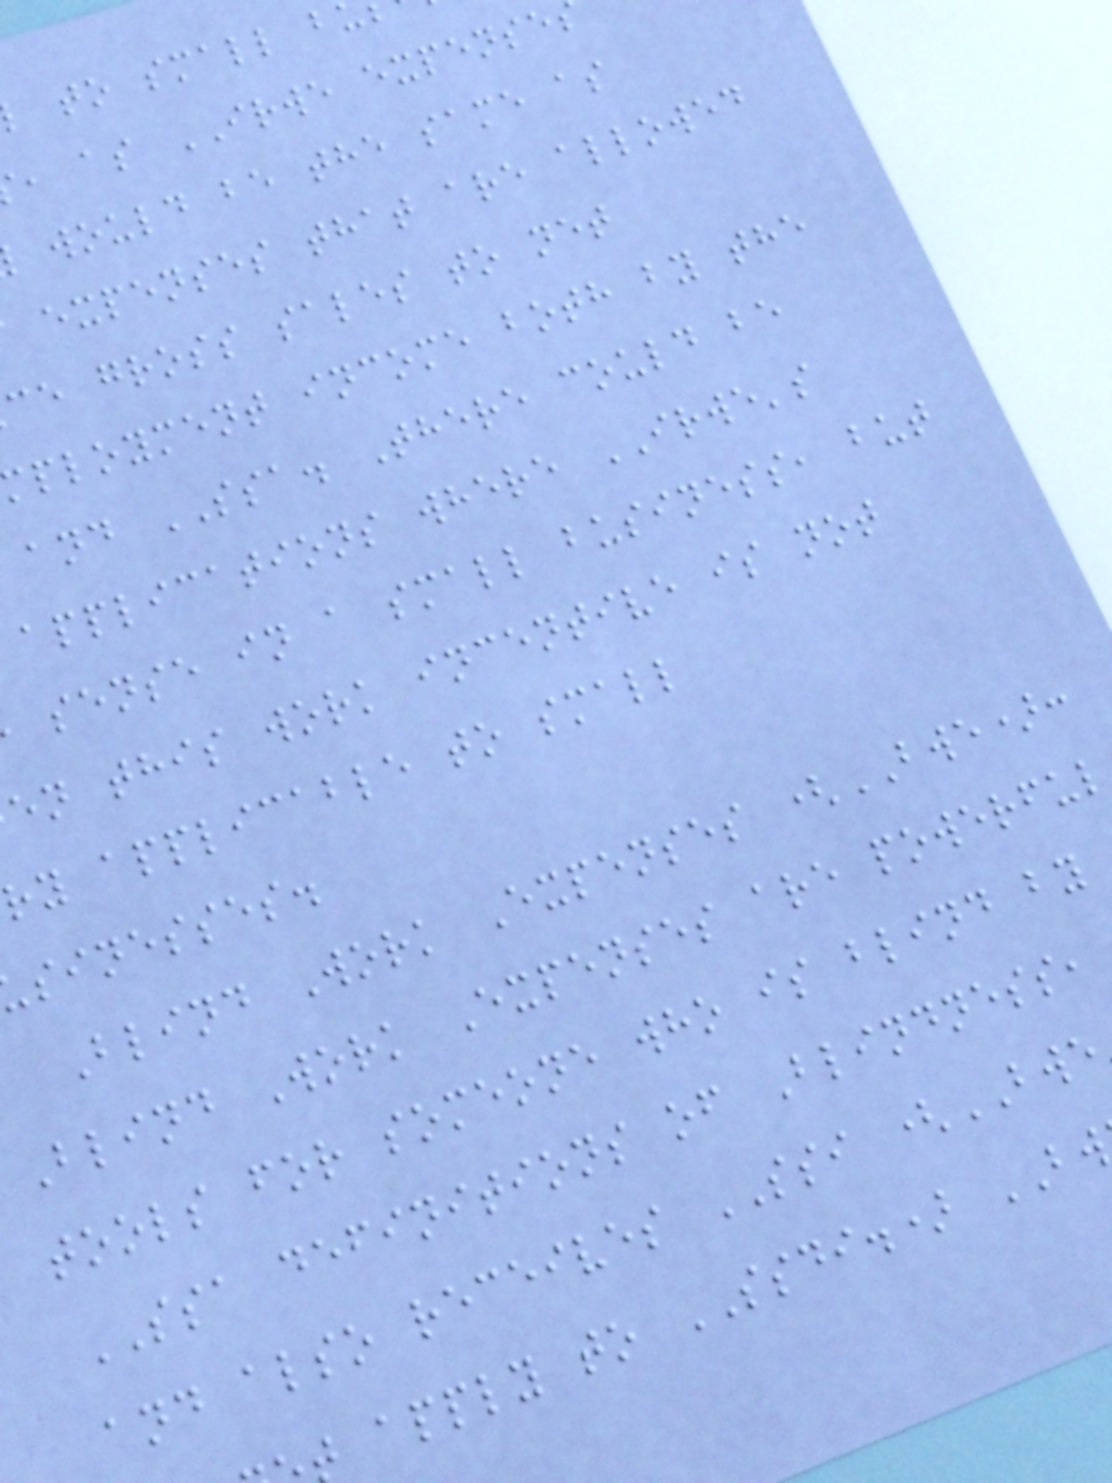to small b
, as IRWE expense
would be the same as
expenses that are allowed
ce gross sales to net
ployment income both by the
and SSA. There could be
applications where IRWE's
sense in a small business, but
en this work incentive is not
ry applicable to small
sinesses.
Blind Work Expenses (BWE):
Blind Work Expenses are powerful
tools for someone who is blind by
SSA definitions of Blindness,
and also receives SSI (BWE
apply to SSDI.) BW
